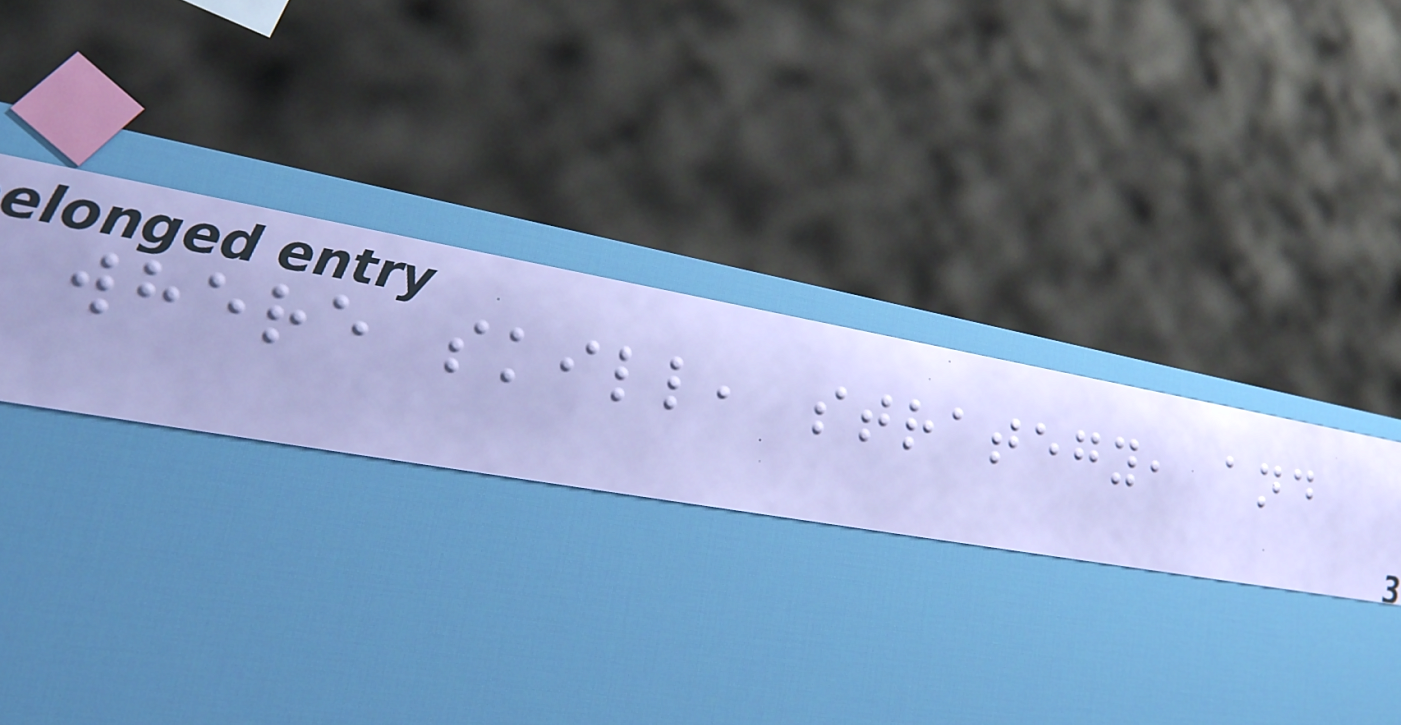where skill, strategy, and
